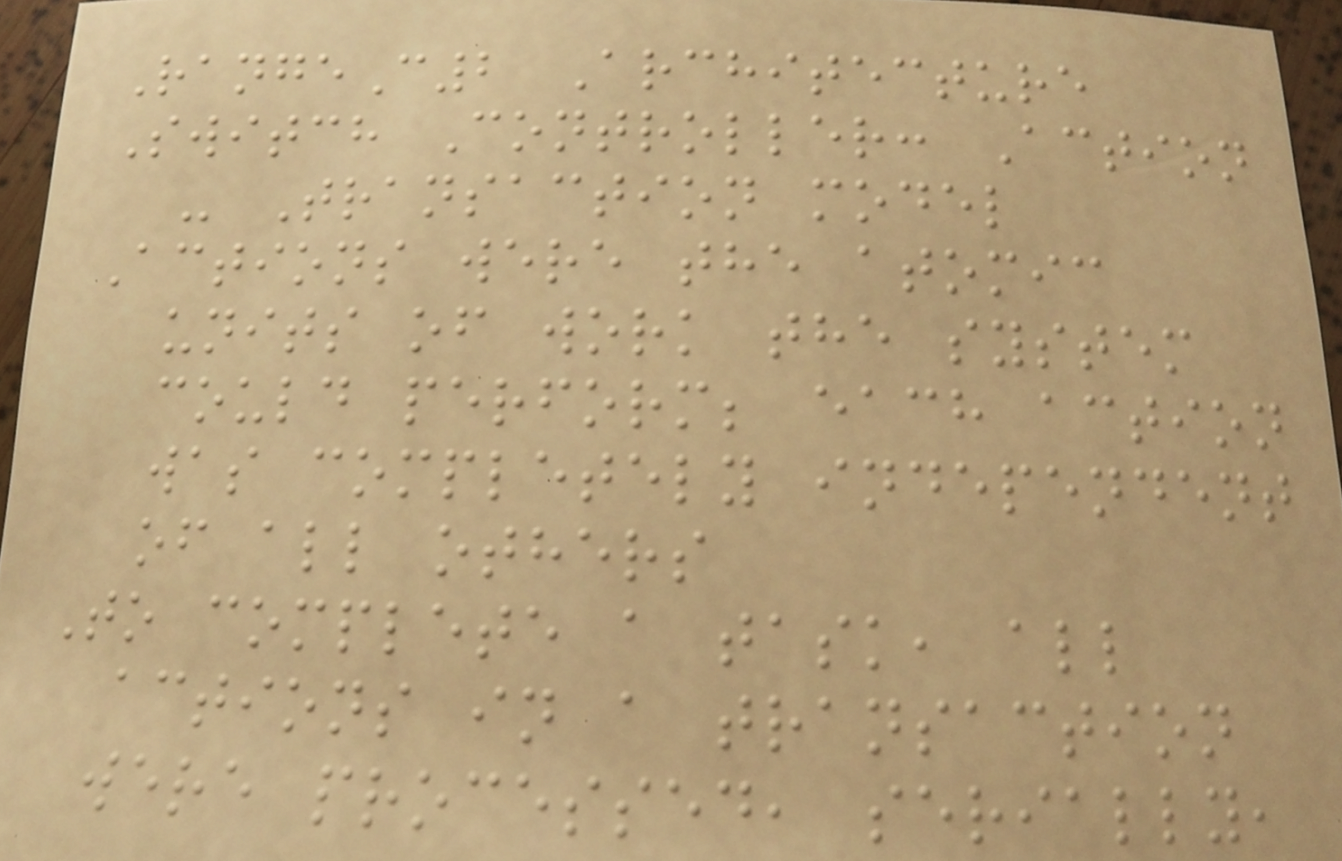RangeC2 Architecture
Switch Controller: Action
- Transaction model
Actions were the atomic
units of work the system
could perform; each action
was completely independent
of all others
To complete a task, all
actions in a transaction
were processed, serially,
